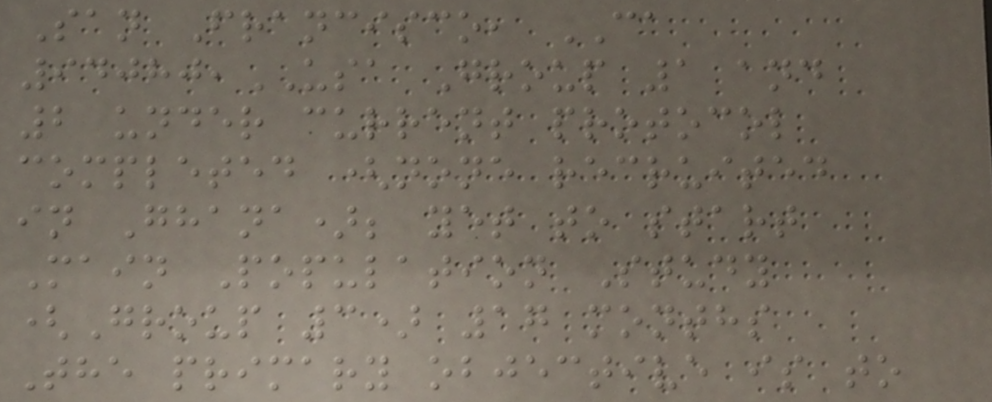San Francisco, CA
94080,USA Group 1 and
2 under current protocol
completed (none recruited
in Ghana); yet to start
Main Population Study
(Group 3) 17 months
The primary objective is to
